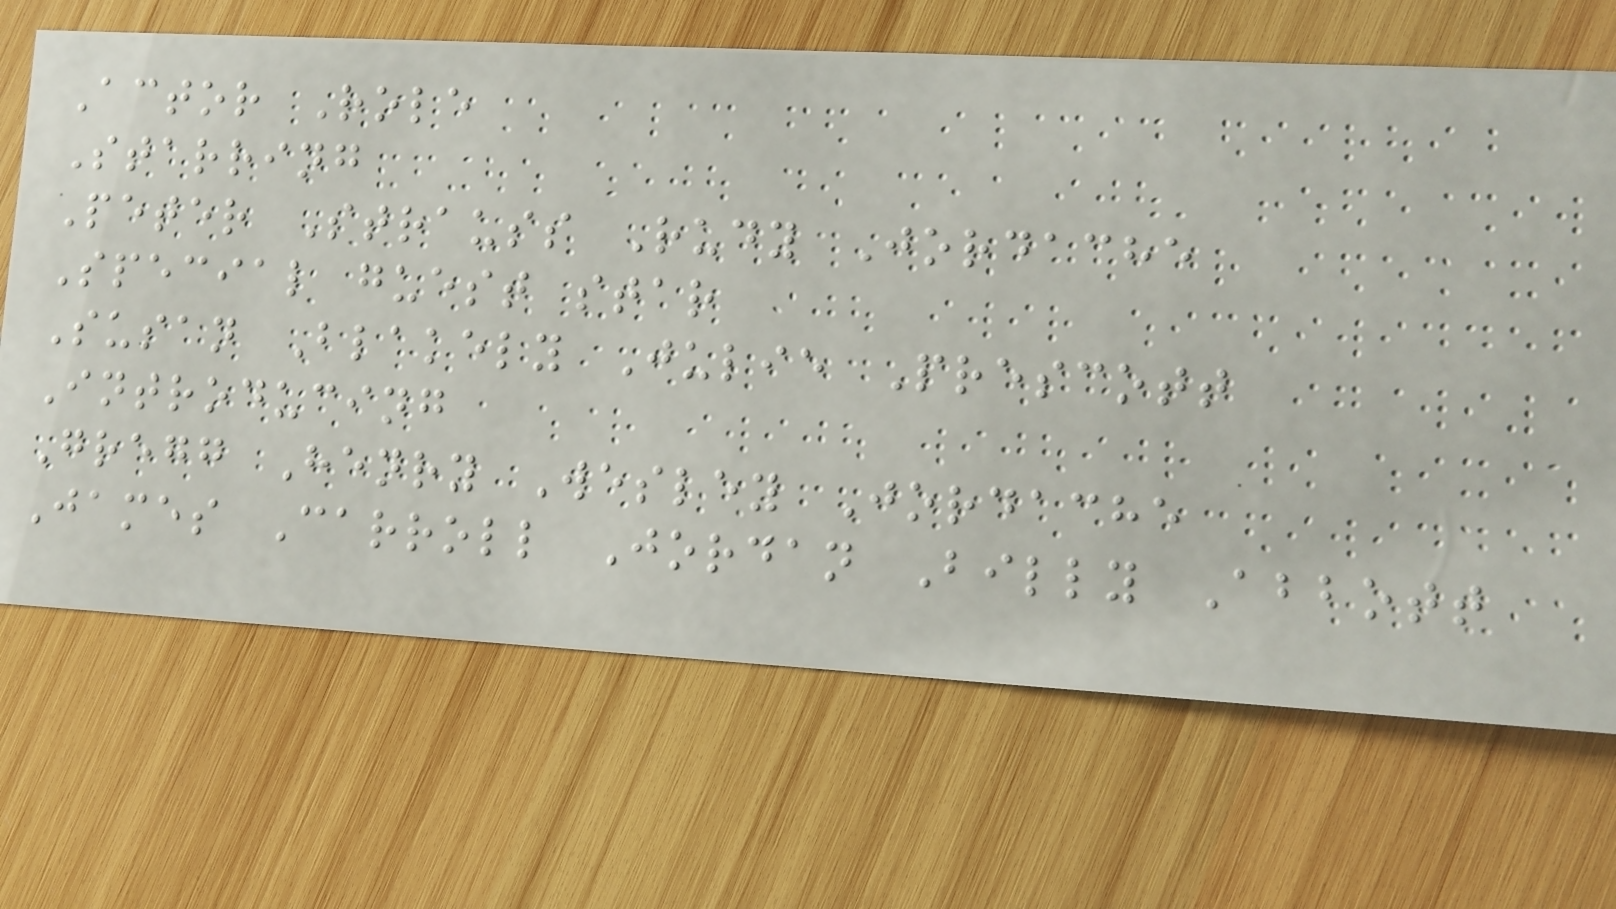Actor Role
Starring
Peter Strauss Rudy Jordache
Special guest star
Susan Blakely Julie Prescott
Introducing
Gregg Henry Wesley Jordache
James Carroll Jordan Billy Abbott
